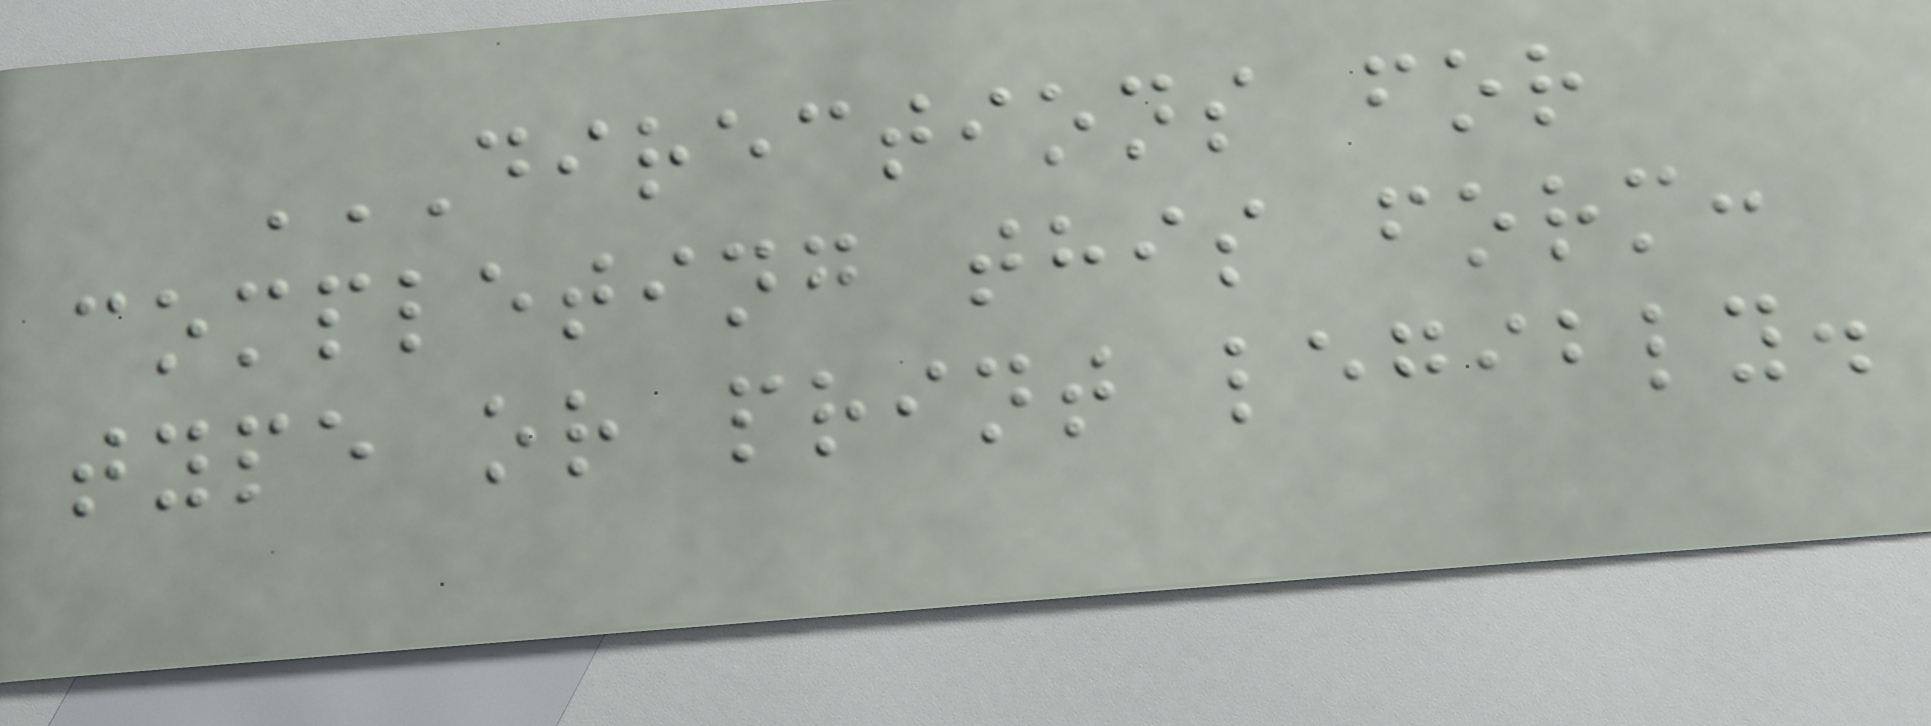DIRECTIONS FOR
COMPLETING THIS FORM:
TYPE OR PRINT LEGIBLY.
